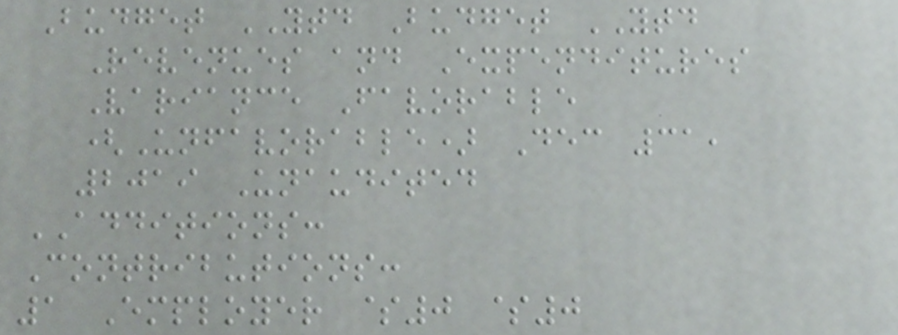Budget YTD Budget YTD
Revenues and Expenditures
Variance Favorable
(Unfavorable) Dec 31,
2019 Unaudited
ADDITIONS:
Contributions:
1 Employer $0 $0
